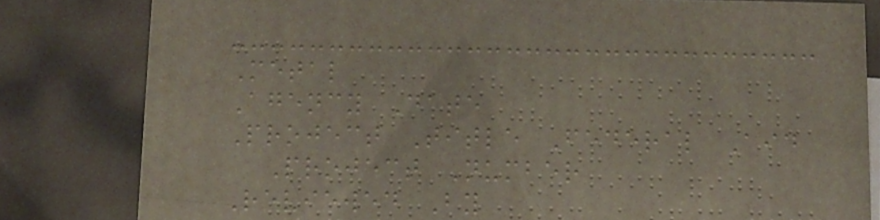Metal
Agency Date
Project Title Federal Aid
Project Number
Reviewed By
